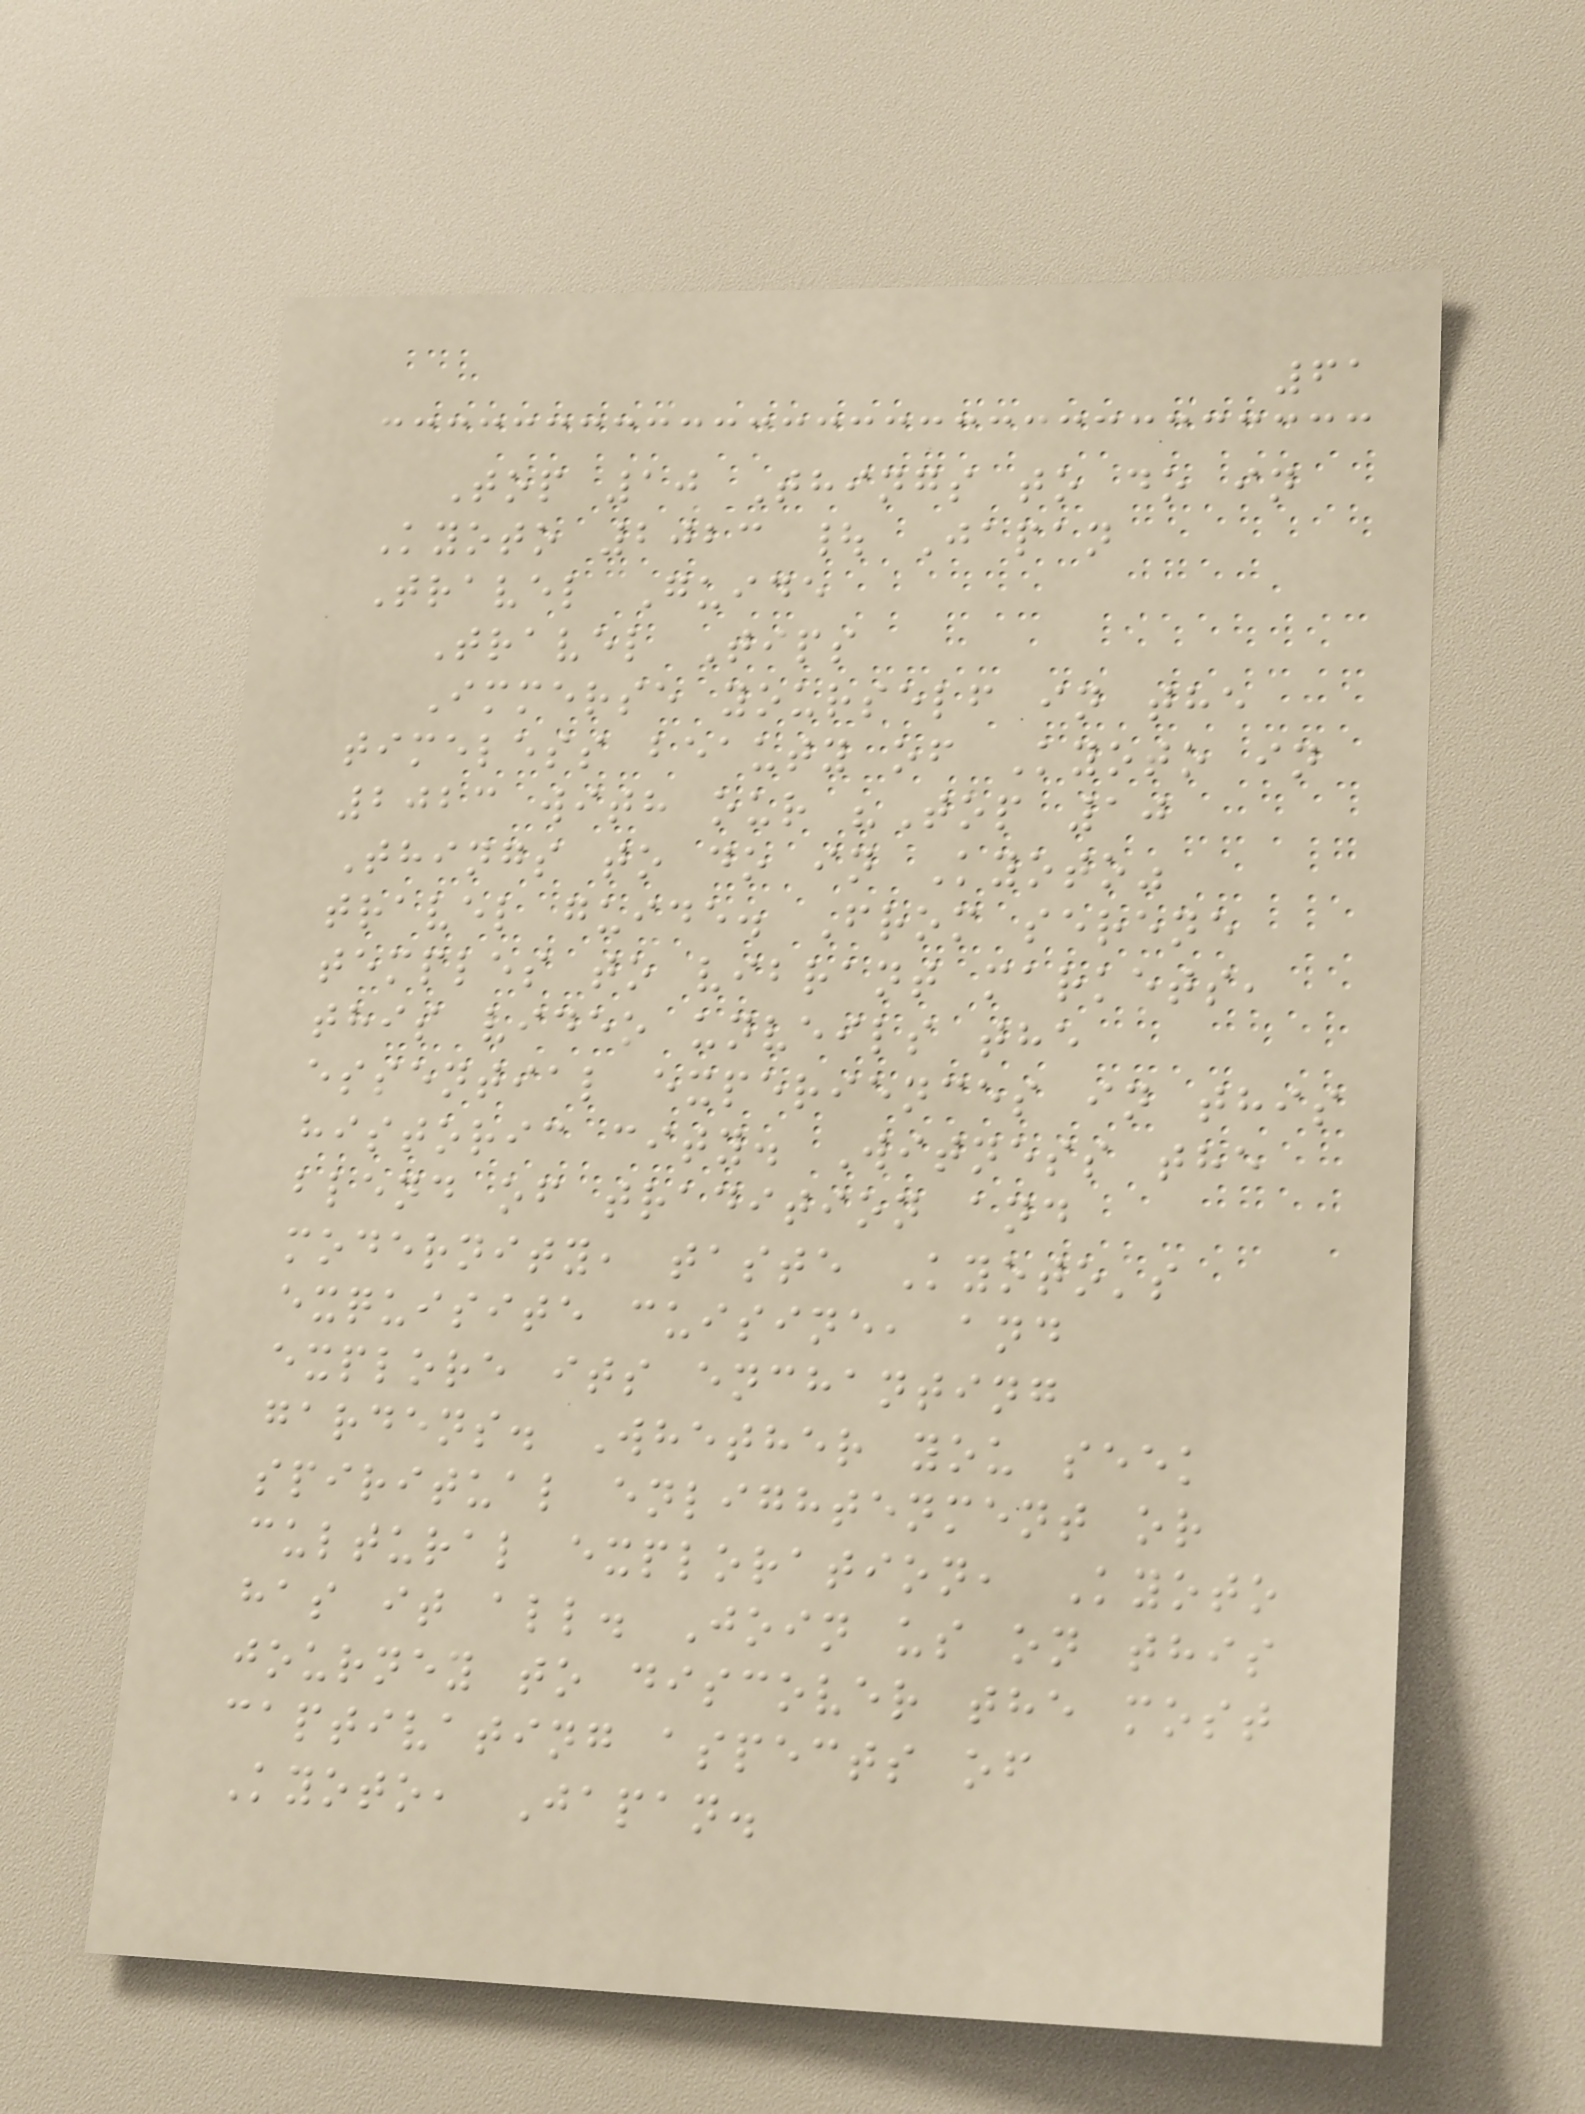61
Top 10 Things to do in
Kyoto 2023 | Japan
Travel Guide
Travel Tips
Immerse yourself in the
timeless beauty of Kyoto in
2023 with our "Top 10
Things to do in Kyoto"
travel guide. From serene
temples to vibrant markets,
this video unveils the
essential experiences in this
historic city. Witness the
blend of tradition and
modernity, taste Kyoto's
exquisite cuisine, and
explore its enchanting
gardens. Whether you seek
spiritual enlightenment or
cultural exploration, Kyoto
has it all. Join us on this
journey to discover the most
captivating aspects of
Kyoto, Japan.
